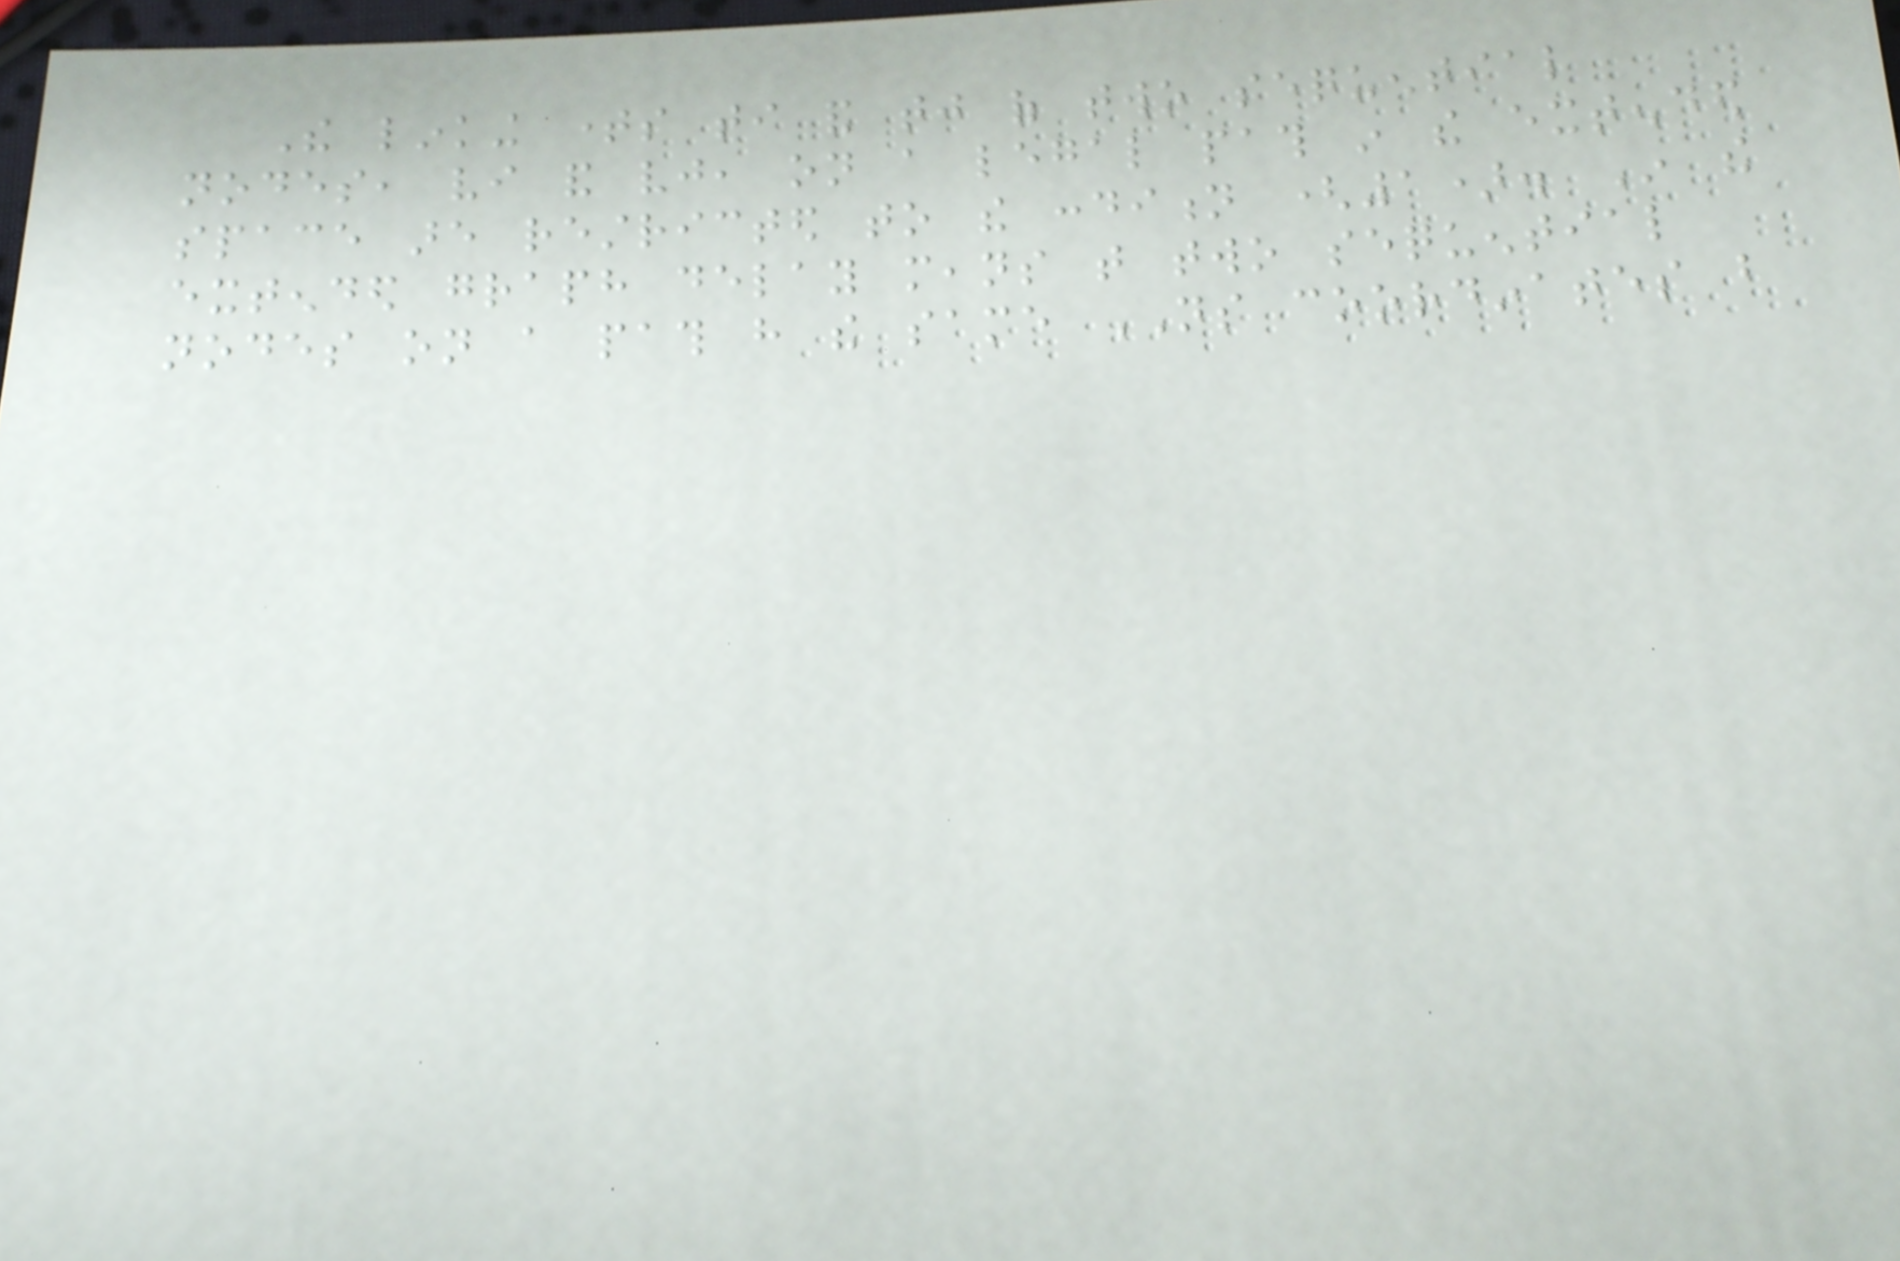The linking times ti and tj of two sequential
nodes, vi and vj, on a legal path in the extended
space are restricted to the condition (1). In the
extended graph delay means that two sequential
nodes on a path have the same NS coordinates but
